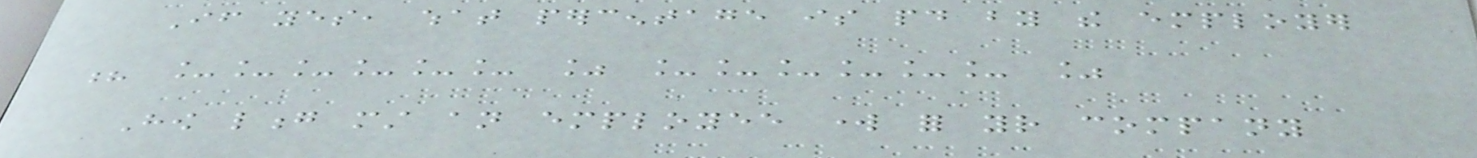If yes, what percentage is paid by the employer
? ______ % ______ %
How long must an employee work for your company
